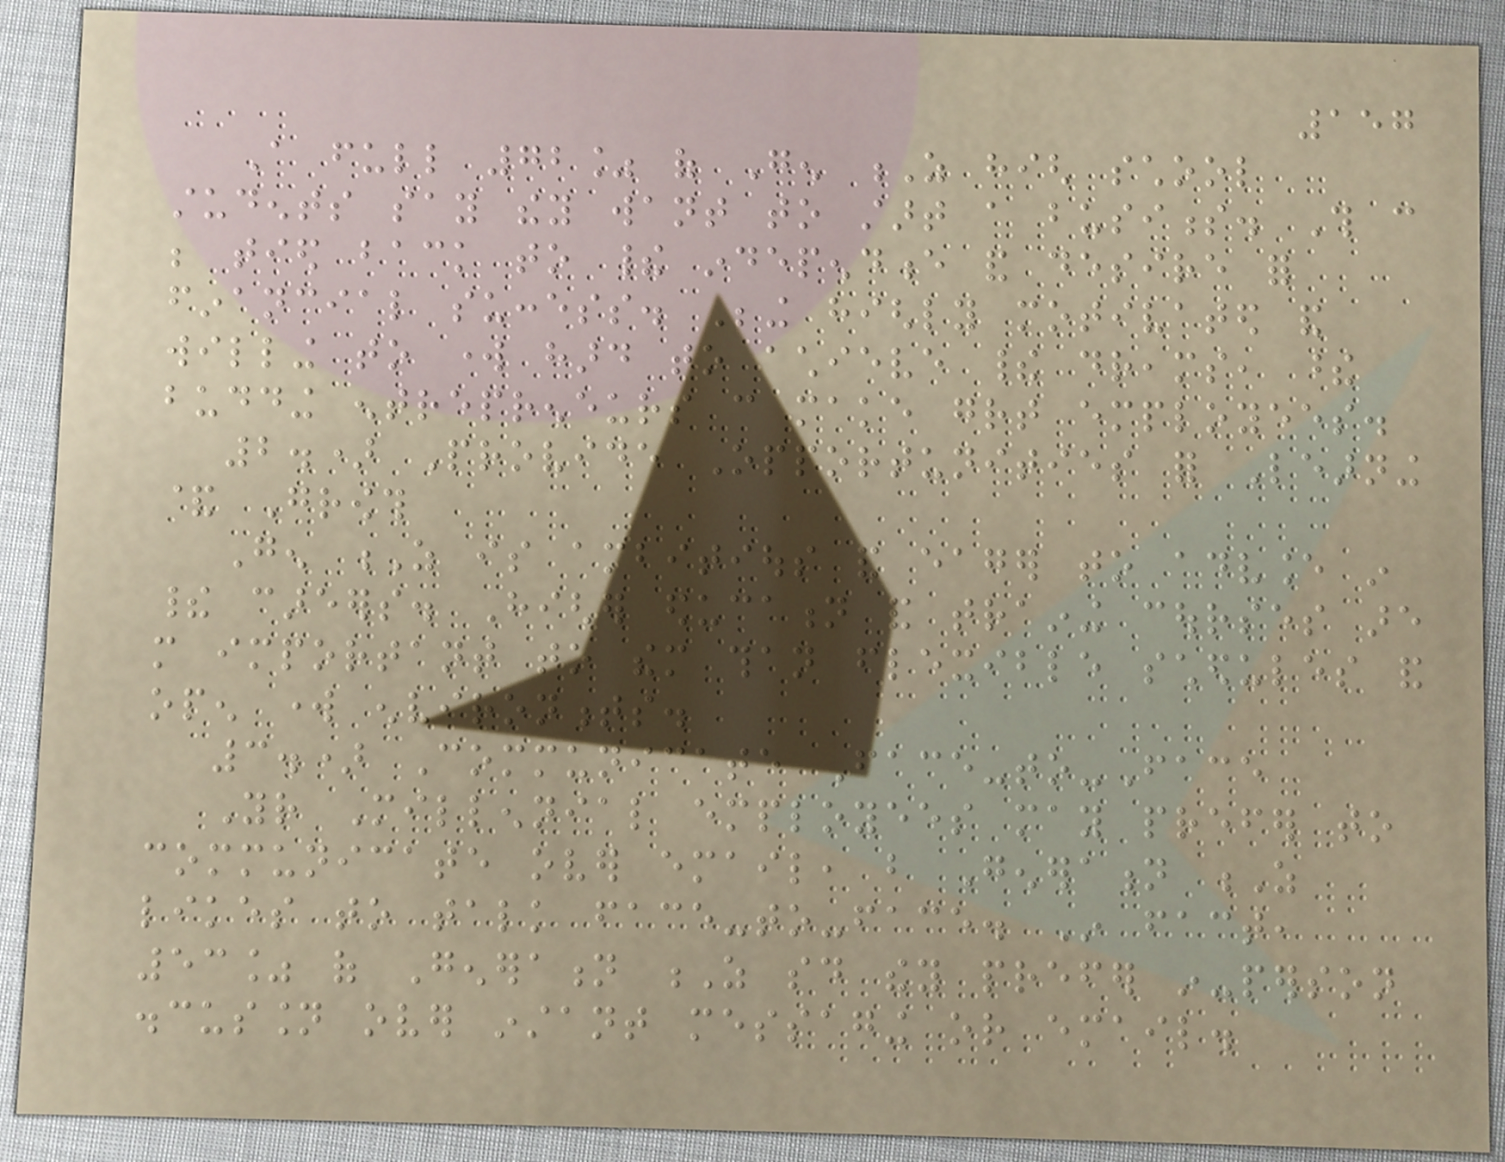157
A full 72% of Gen Z high school
students say they want to start a business. This can
be tied back to their independence and desire for
financial success. Being highly motivated and
willing to work hard to achieve their dreams, these
budding entrepreneurs can make great employees.
2.) Provide Opportunities for Learning
& Growth
Gen Z is ambitious and eager to advance in
their careers. Higher education and training courses are
more important to them than flexible schedules and
open work environments.
3.) Communicate Face-to-Face
Your Millennial employees may prefer to
communicate over email, but Generation Z
likes to talk face-to-face. In fact,
53% of Generation Z said they prefer in-person
discussion over instant messaging or email.
